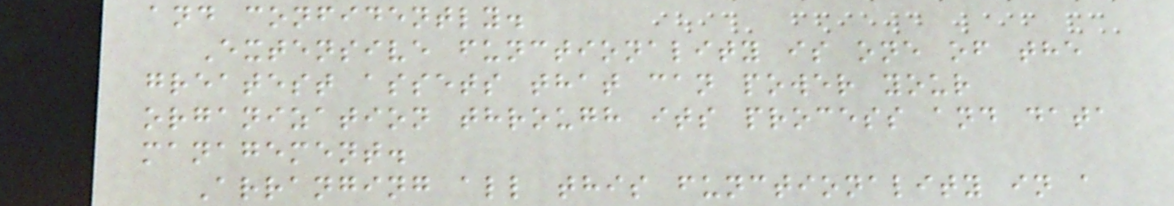and confidently.
Extensive functionality is one of the
greatest assets that can power your
organization through its process and data
management.
Arranging all this functionality in a
